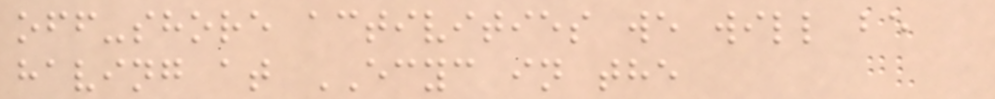off-shore activities we will be
having at ECYC in the
